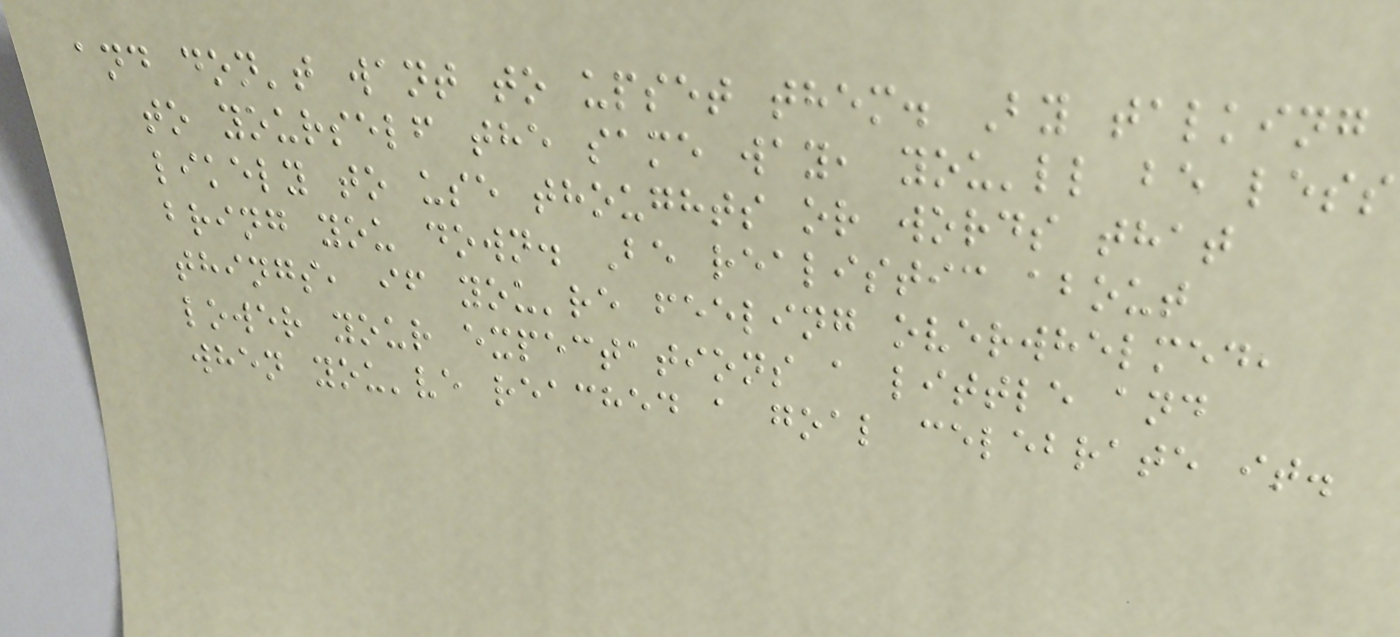and don't want to upset them. By talking
to yourself the same way, you'll be less
likely to use thoughts or words that
bring you down. Be realistic about
things, if you're feeling overwhelmed,
lower your expectations a little and
when you've reached a goal celebrate it.
